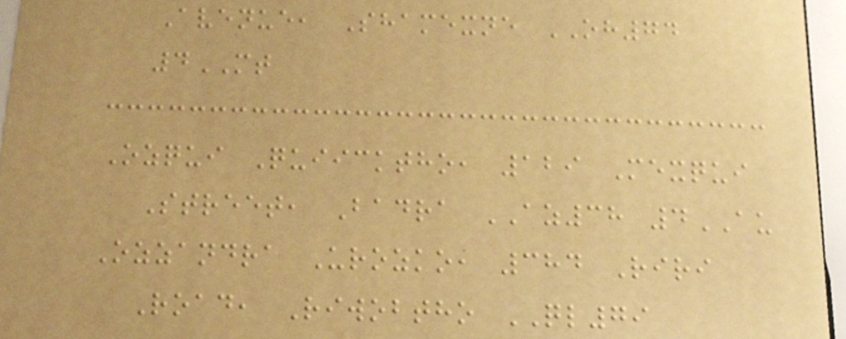Avenue, Shamexne OH74
4MT
Ozqui Quiicktho, 129 Mexqui
Street, Badra AZ38 4AU
Ozzandra Urozko, 384 Riri
Road, Riwobtho QL79
